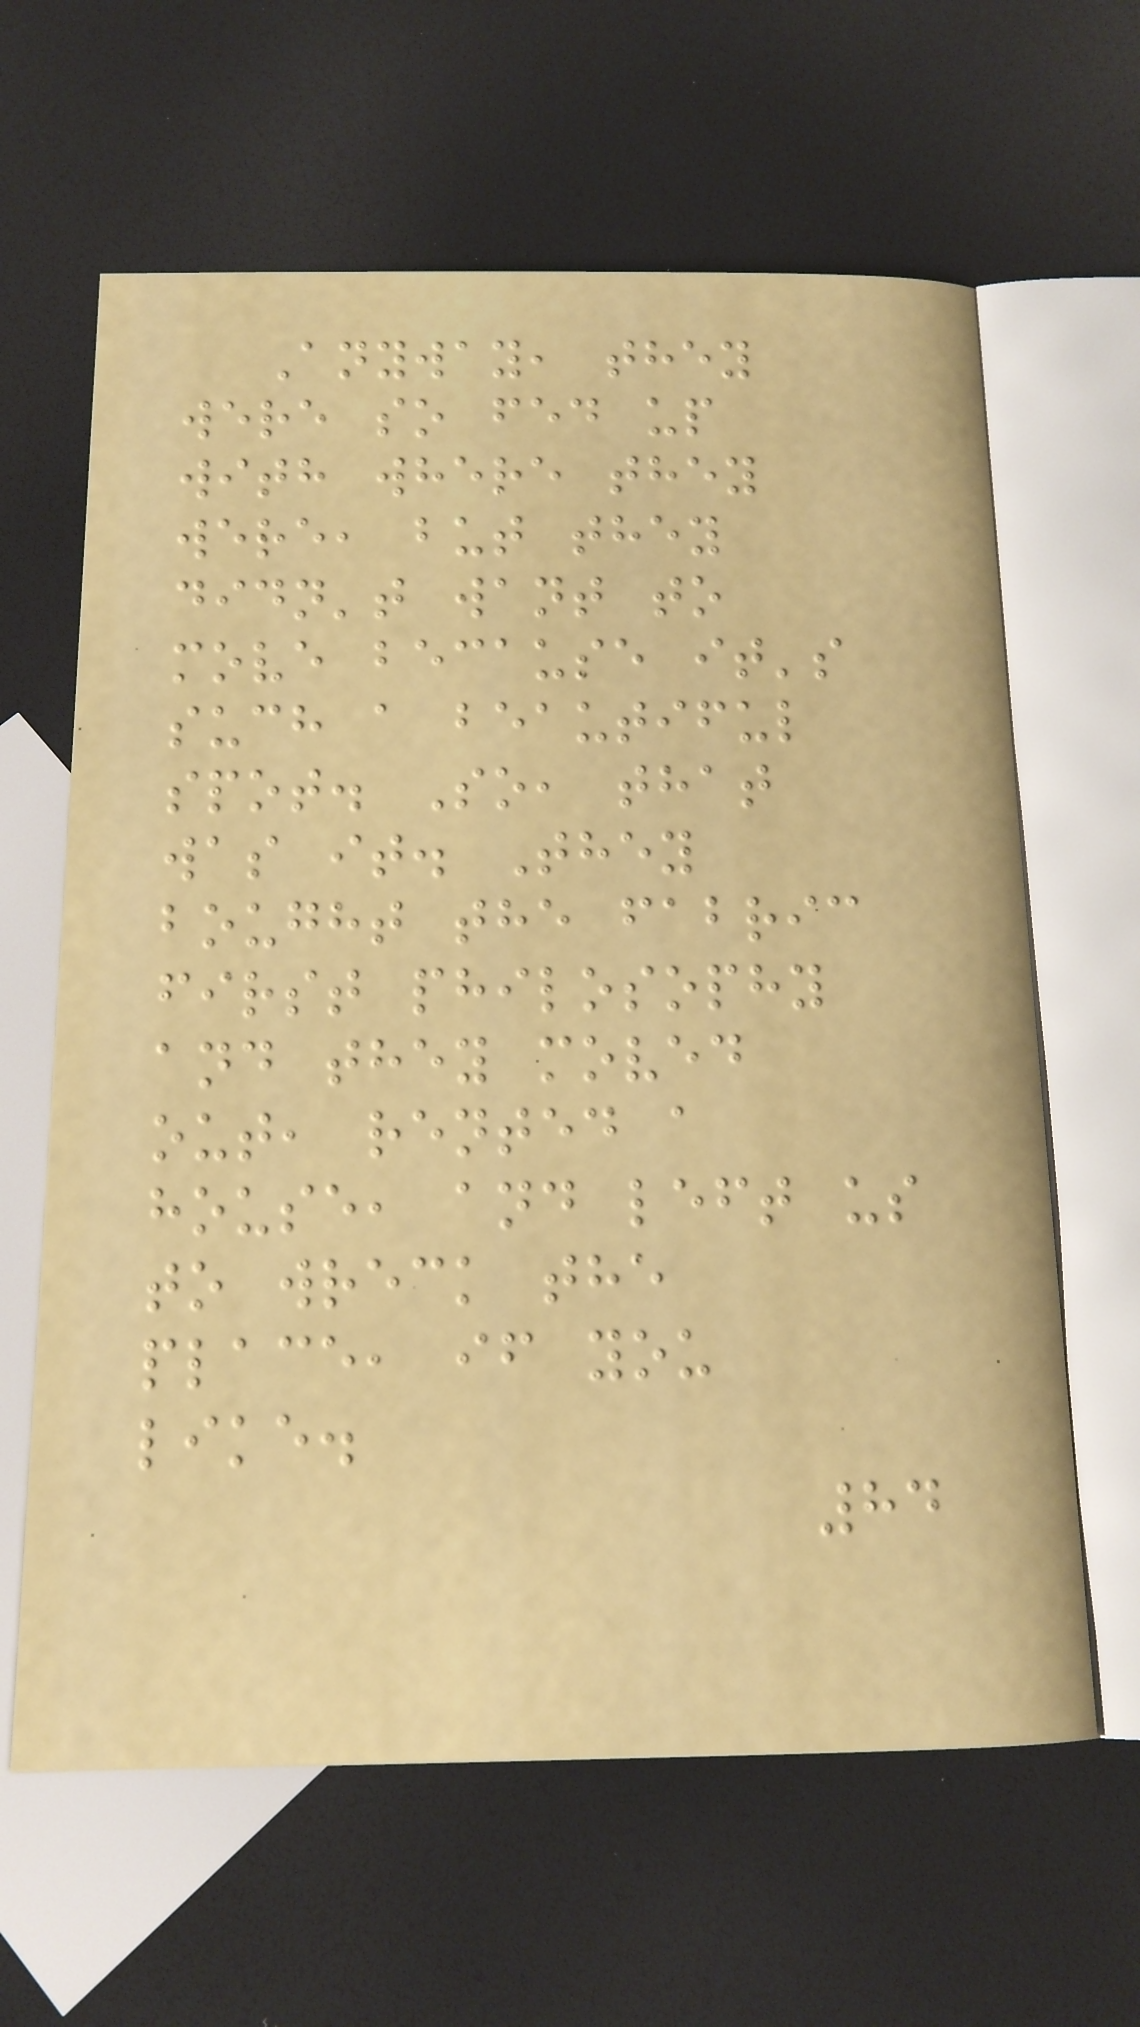Anyway, they
were so fed up
with where they
were, but they
didn't want to
move because it's
such a beautiful
spot. So, that
was it. They
bought the fabric
first philosophy
and they moved
out, rented a
house, and left us
to wreck the
place, if you
like.
84
